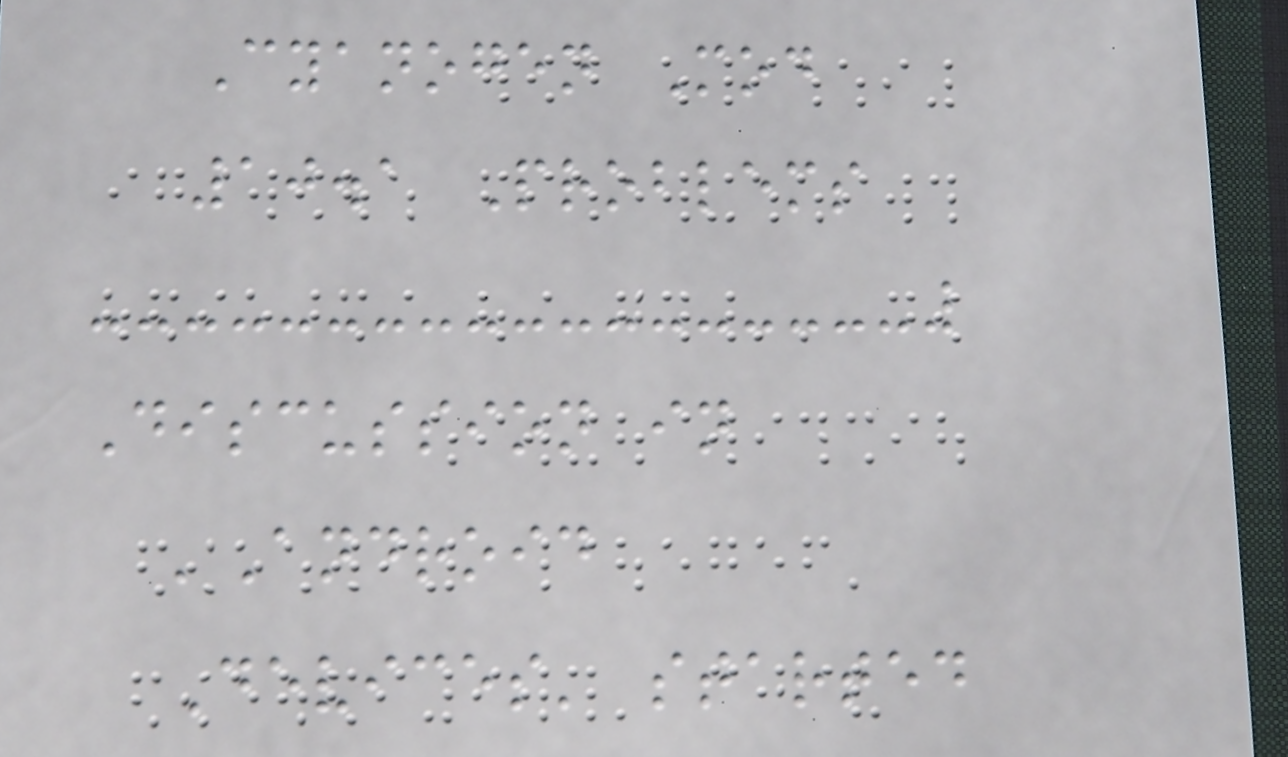Cyanogen Mod
10.1 Problems
Discussion in
'Android
Devices' started
